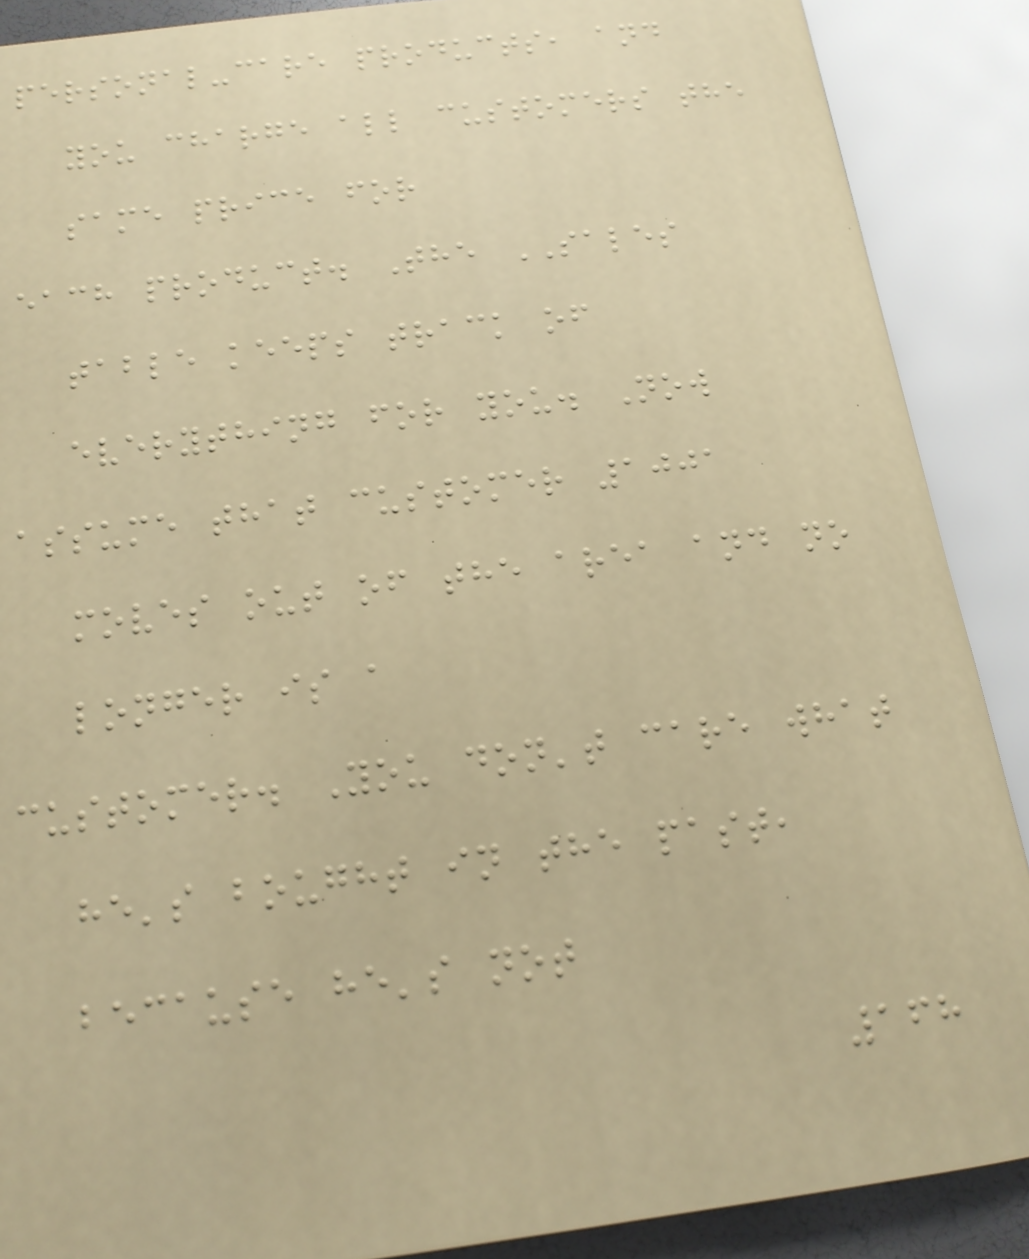personal-care products, and
you charge all customers the
same price for
each product. The SALES
table keeps track of
everything for you. Now
assume that customer 1001
moves out of the area and no
longer is a
customer. You don't care what
he's bought in the past,
because he's not
168
